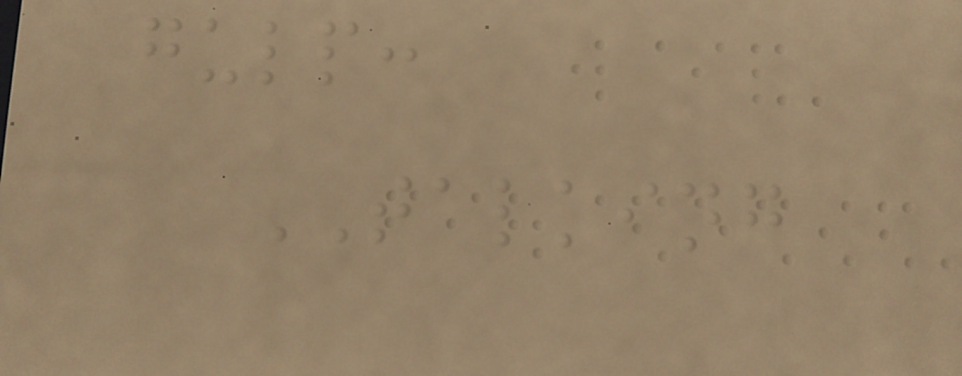gulp:
TALKING
